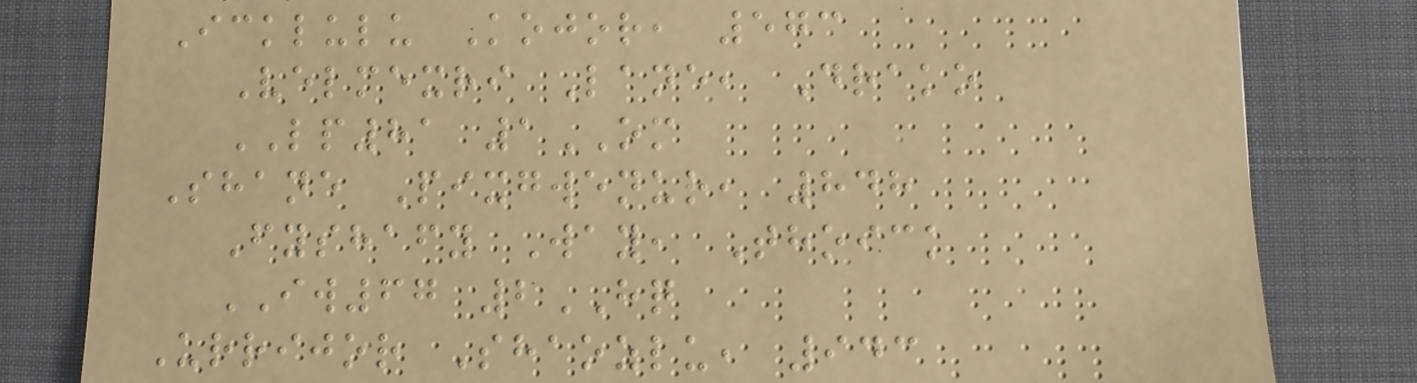Icklulu Kojor, 573
Velmexri Lane, Drako
LP81 1OM
Shane Pixgwenur, 848
Fyshafy Way, Thoick
IW67 2HQ
Urrijor Shaozlu, 943
